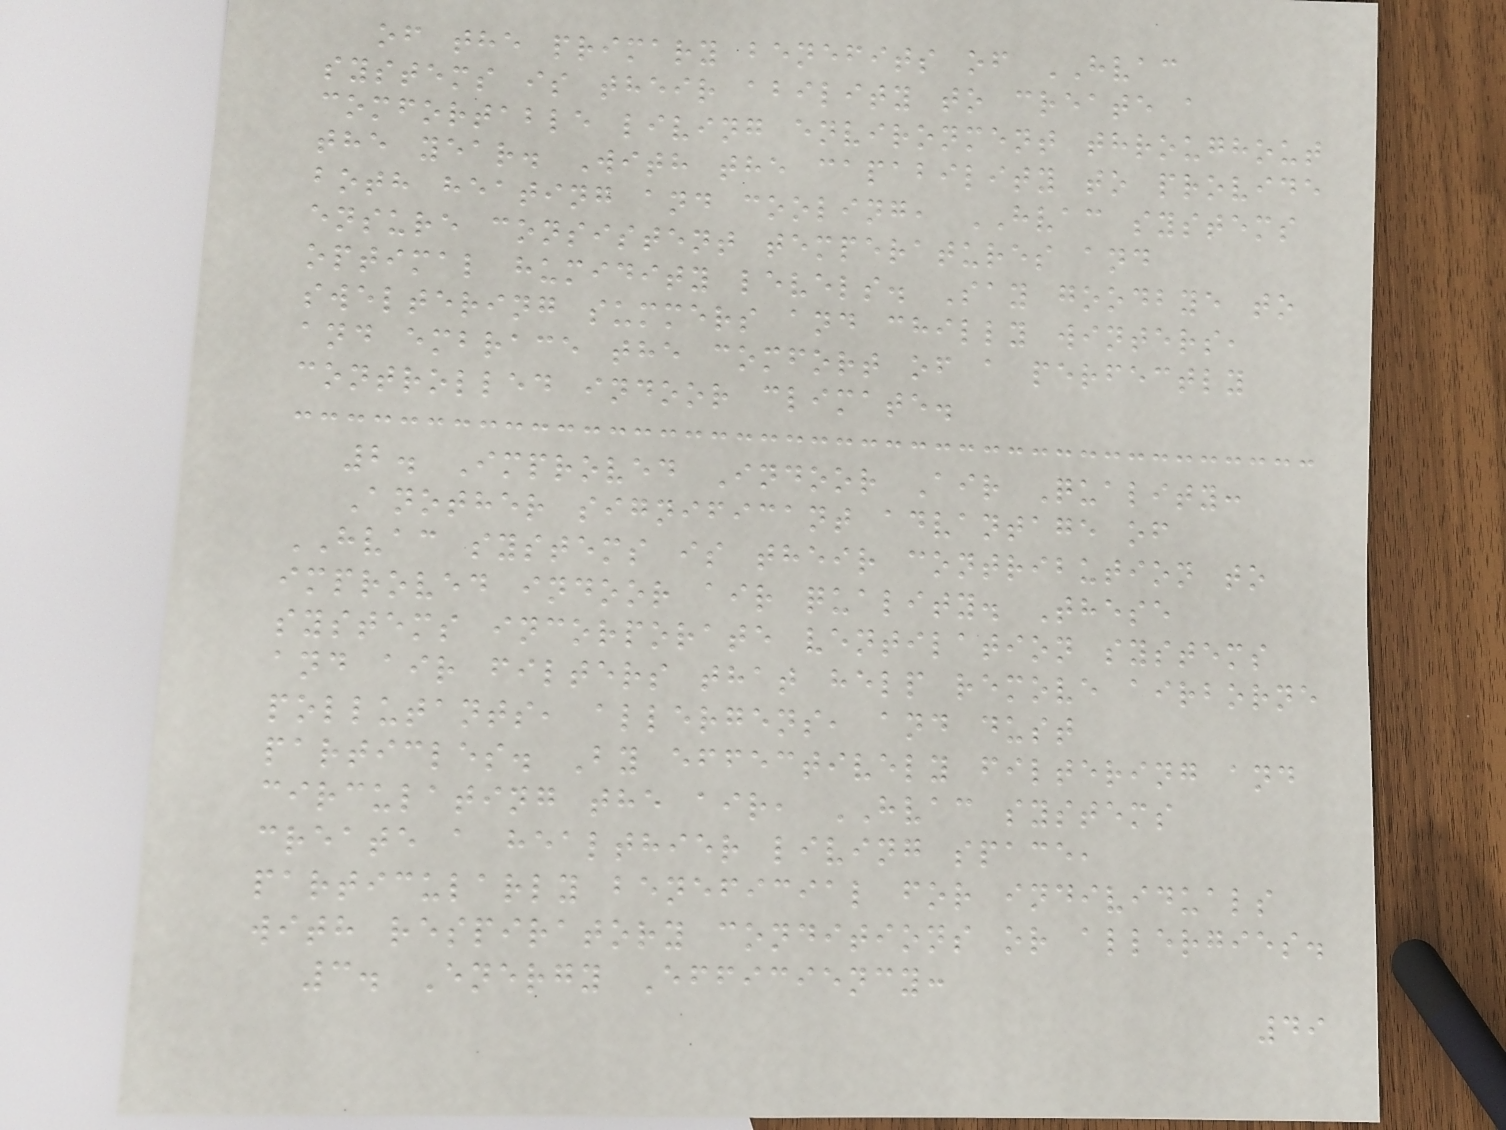of the primary benefits of HVAC
systems is their ability to create a
comfortable living environment throughout
the year. With the capability to provide
both heating and cooling, HVAC systems
ensure consistent temperatures and
optimal humidity levels. Say goodbye to
sweltering summers and chilly winters,
and embrace the comfort of a perfectly
controlled indoor climate.
2. Improved Indoor Air Quality:
Another significant advantage of
HVAC systems is their contribution to
improved indoor air quality. These
systems incorporate ventilation systems
and air filters that help remove airborne
pollutants, allergens, and dust
particles. By effectively filtering and
circulating the air, HVAC systems
create a healthier living space,
particularly beneficial for individuals
with respiratory conditions or allergies.
3. Energy Efficiency:
49
